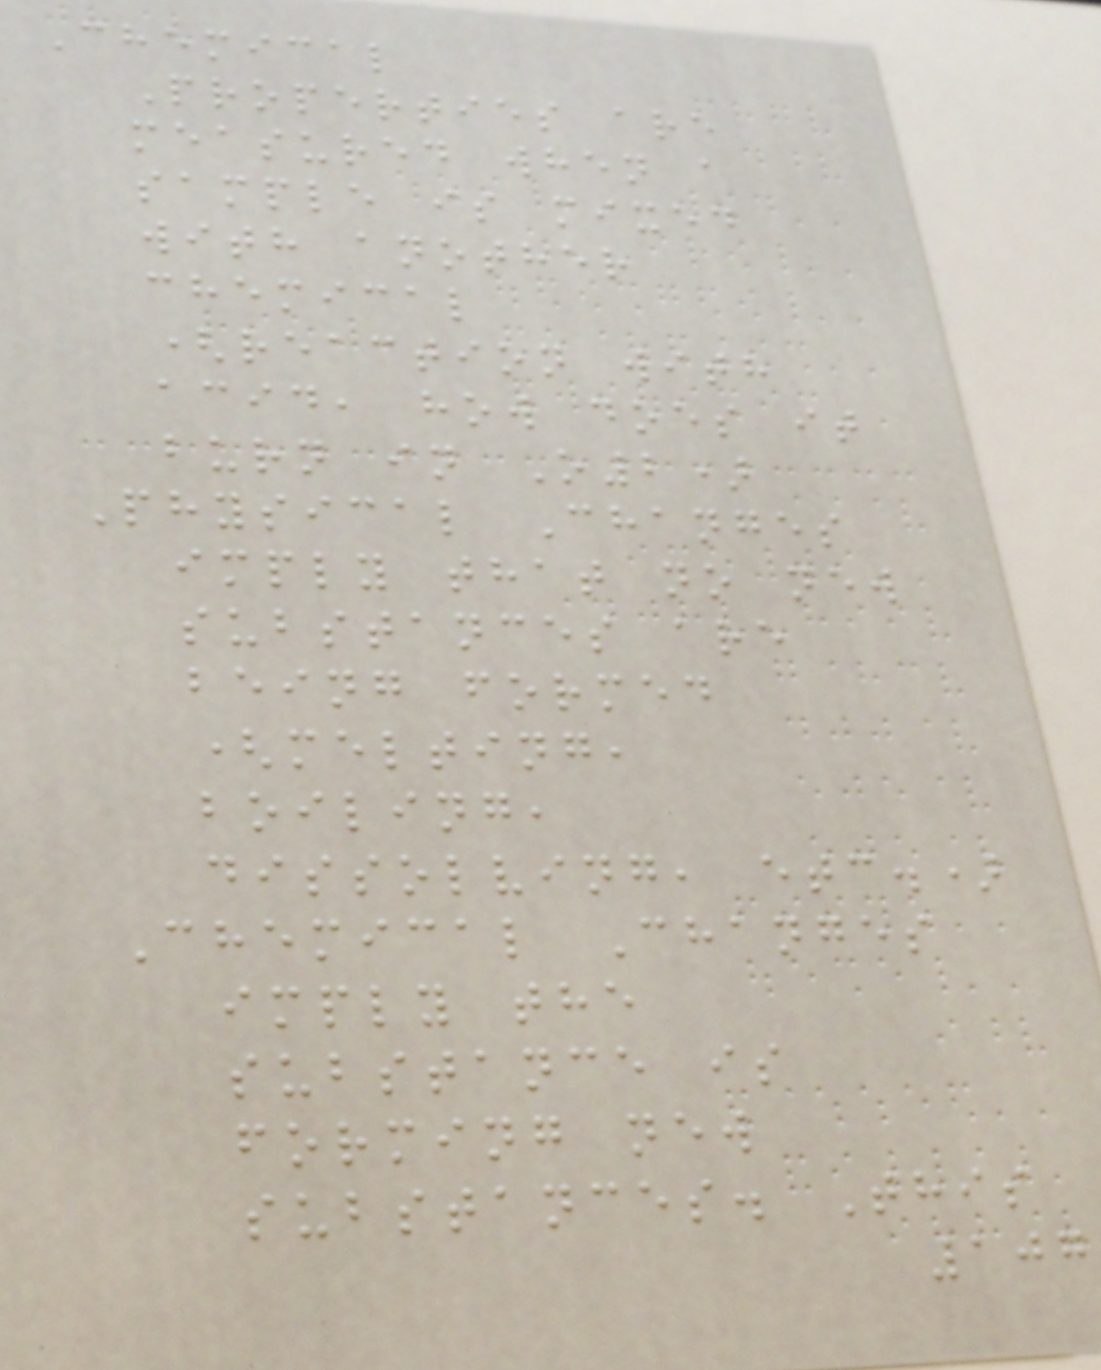Chemical
Properties are
measured when a
sample is mixed
with another
chemical
(reaction with
acid, how does it
burn in O2)
Physical Changes
imply that no new
substances are
being formed
(melting,
boiling,
dissolving, etc.)
Chemical Changes
imply the
substance is
forming new
substances. This
107
